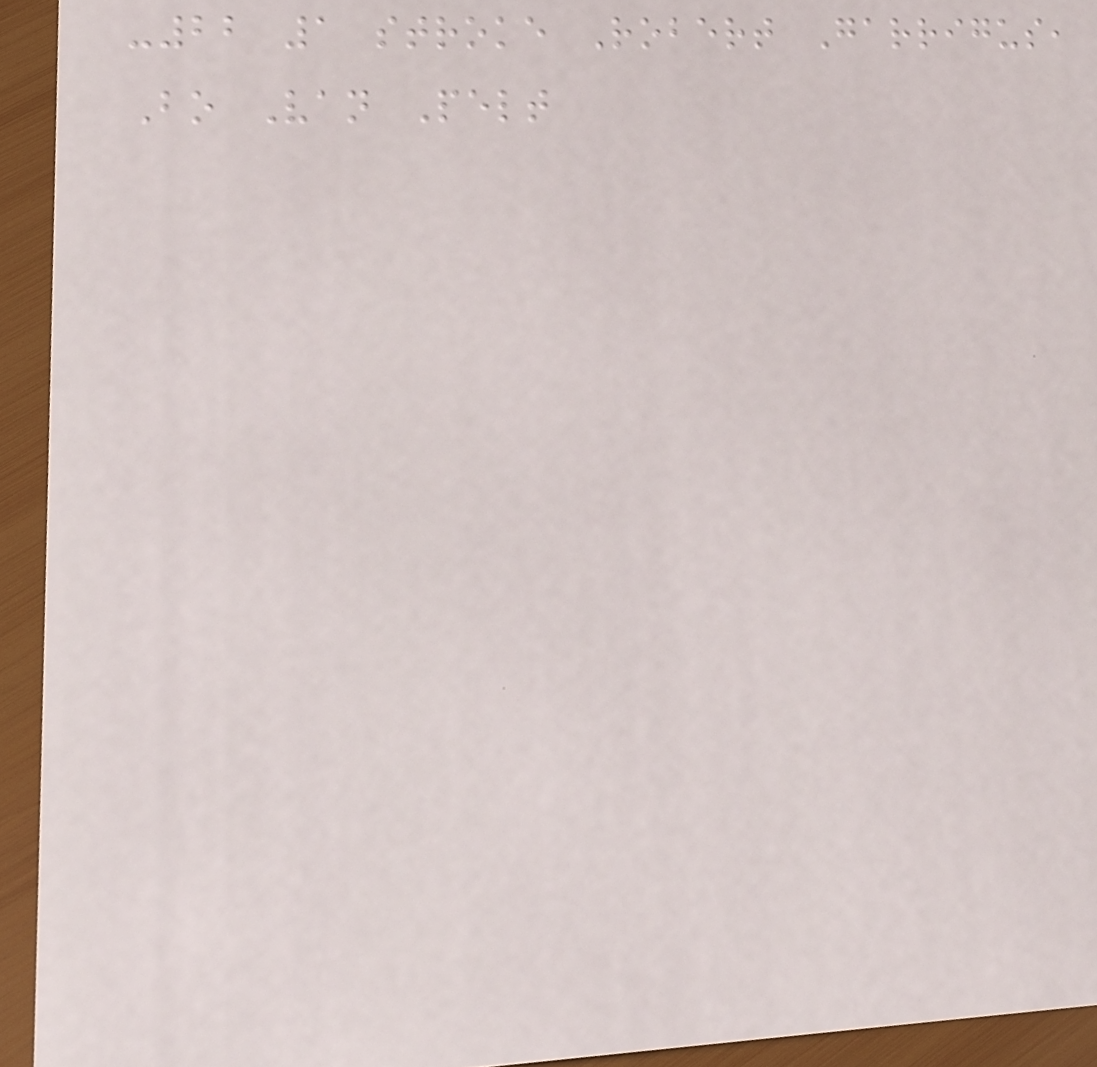-22 1 stroke Robert Garrigus,
Bo Van Pelt
